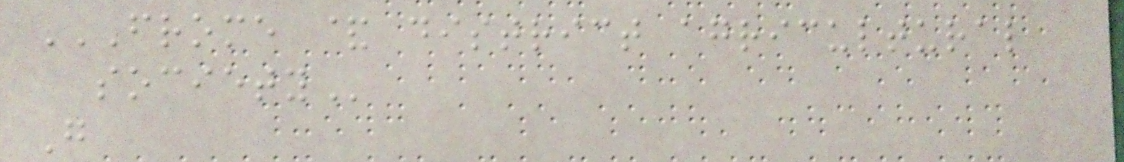FROME & DISTRICT AGRICULTURAL
SOCIETY
G
